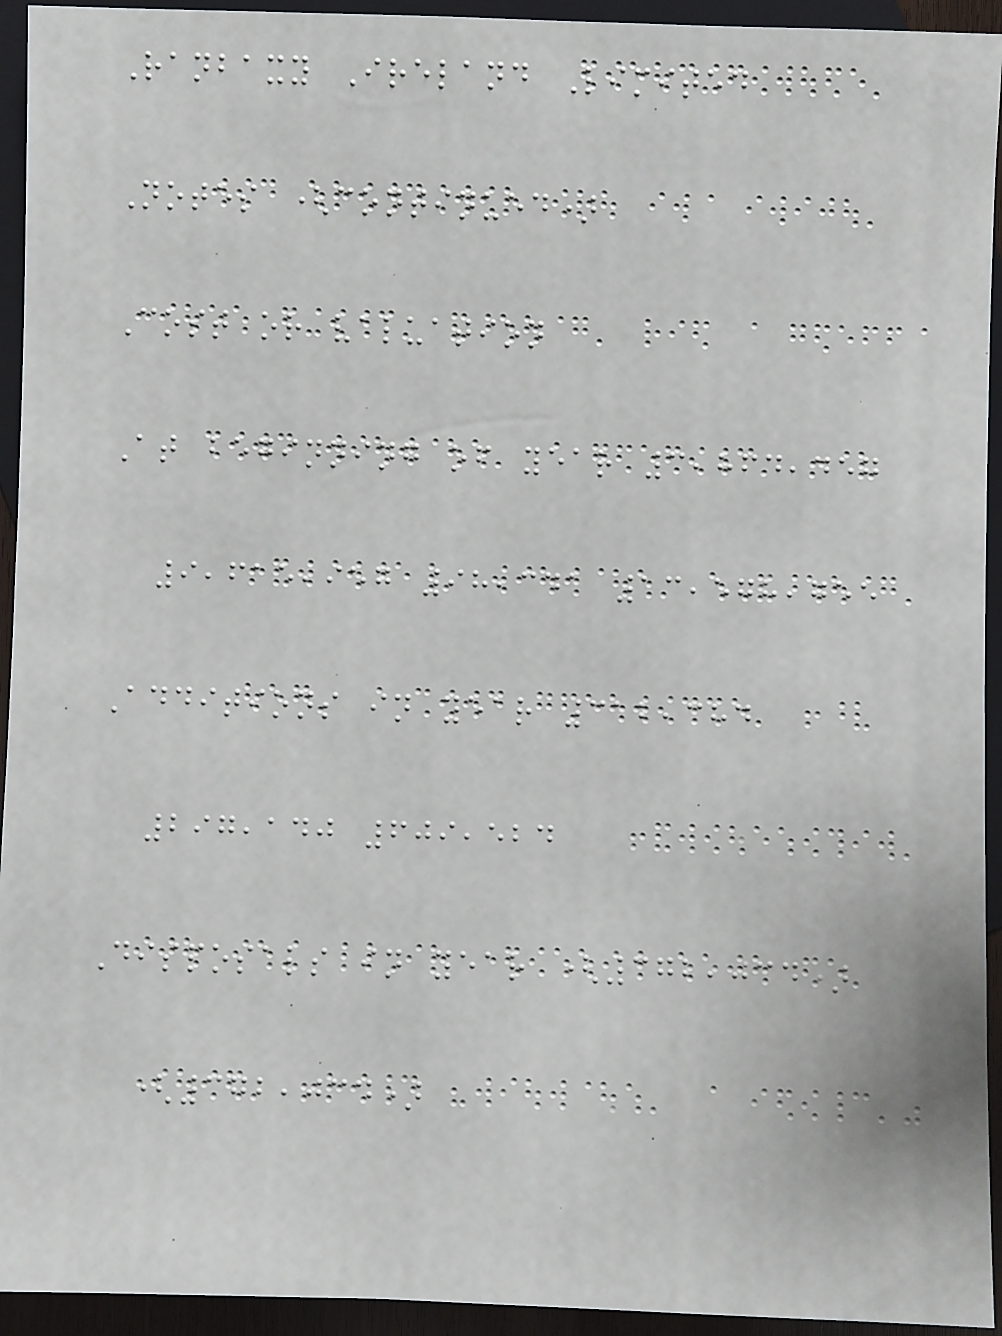Ranbaxy Ireland Limited
Notes (continued)
Cost or valuation
At beginning of year 3,864,457
9,615,957 98,341 13,578,755
Additions in year 312,384
297,140 609,524
Disposals in year (372,034)
(372,034)
